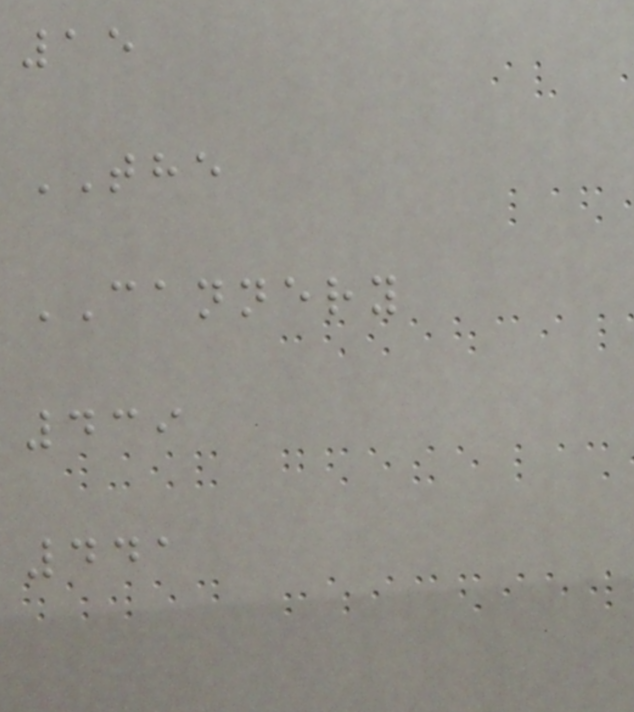15
THE
CANNERY
439
441
